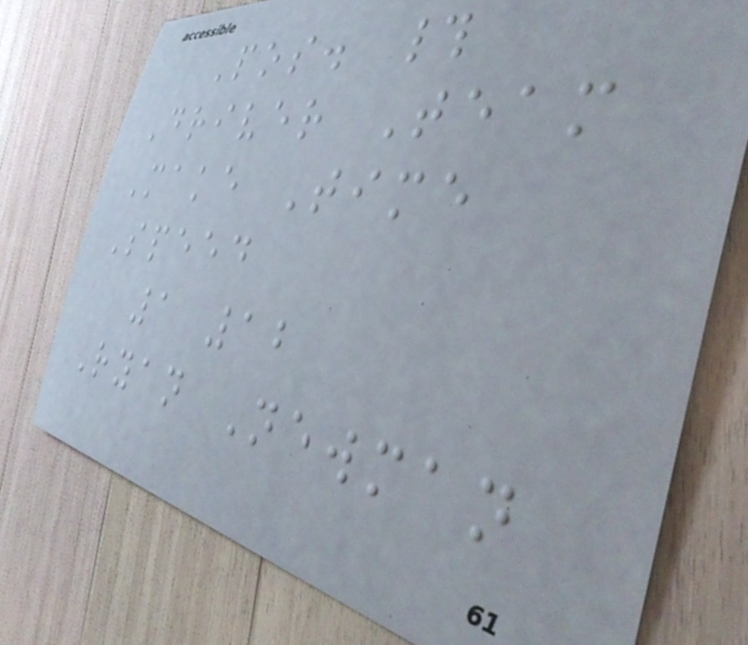Pos. #
Driver Team
Make Time
Speed
1 12
Ryan Newman
